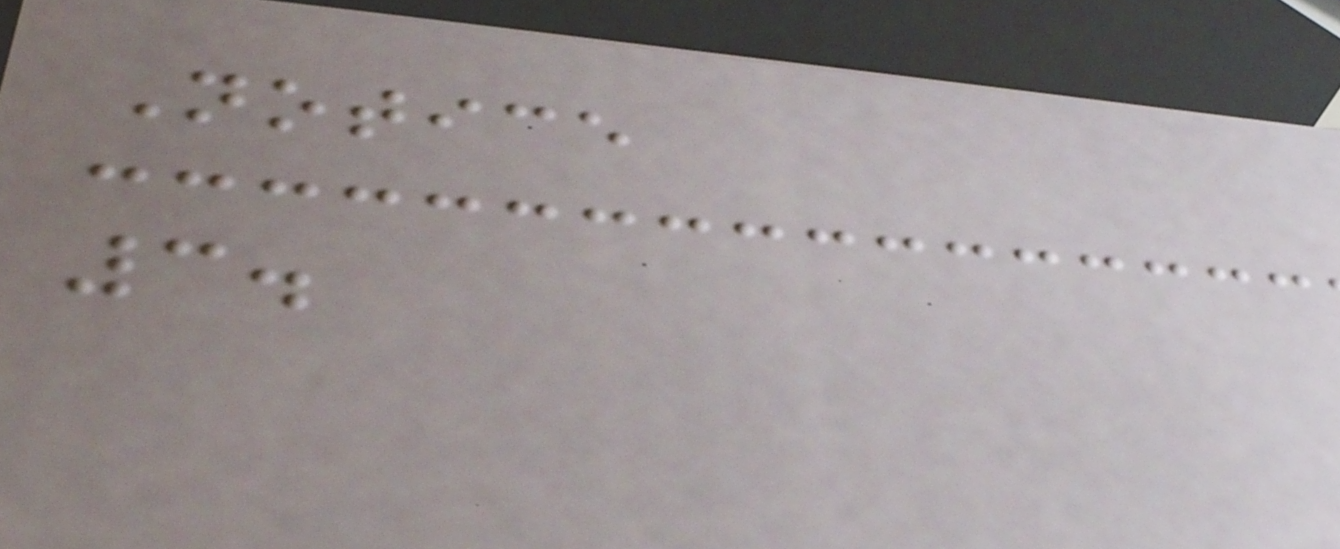Notice
3.
